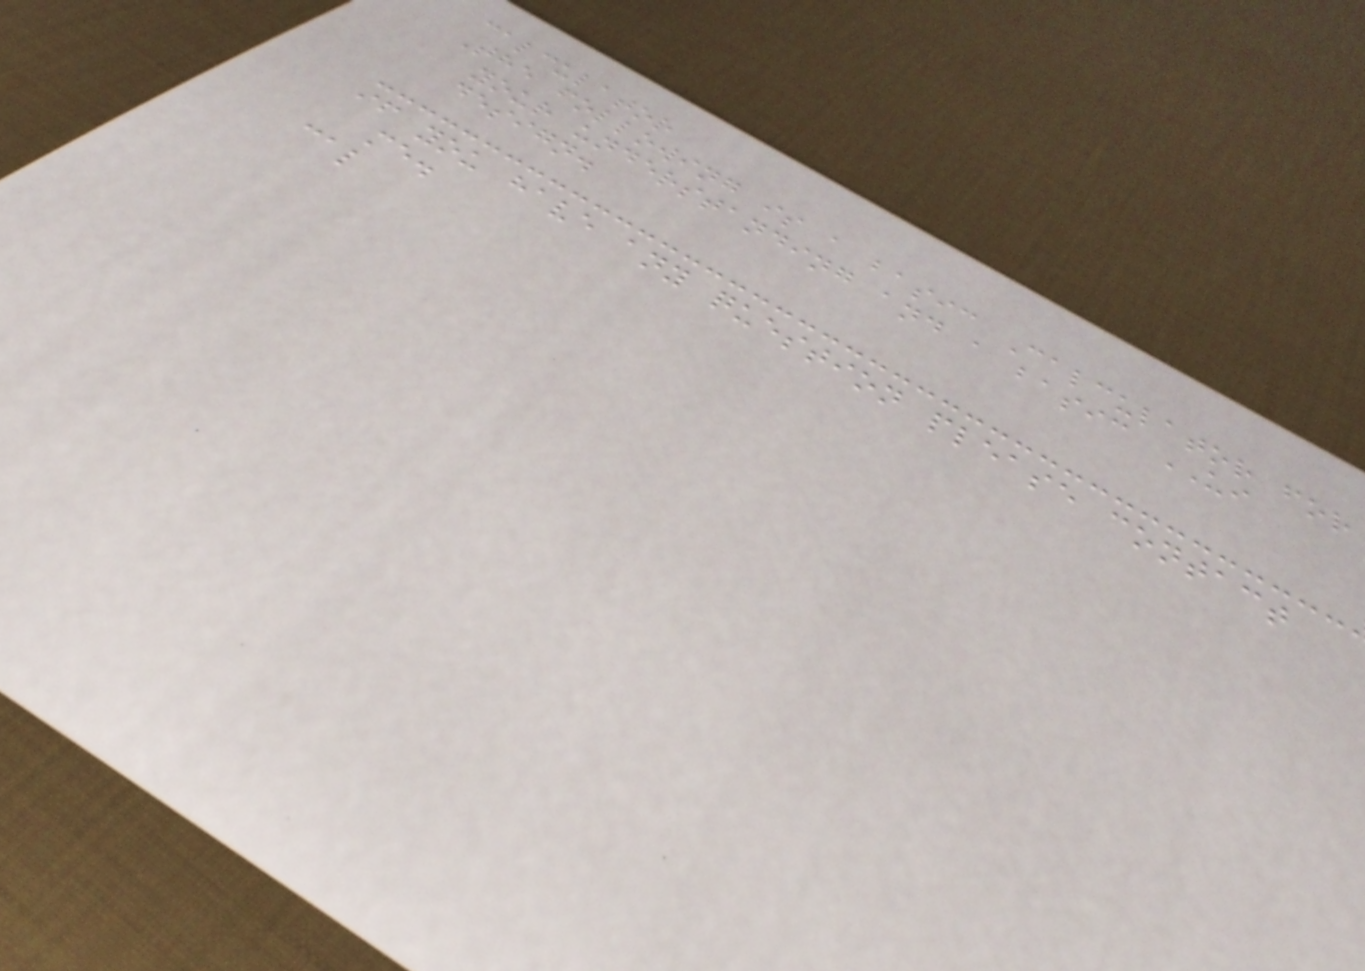calculator
The following is a basic Calculator for
your understanding and a basic UI
design.
if you have any question please contact
me.
cal
